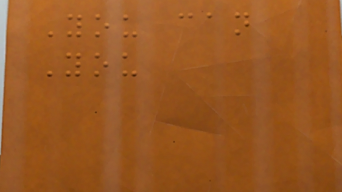You can
You
